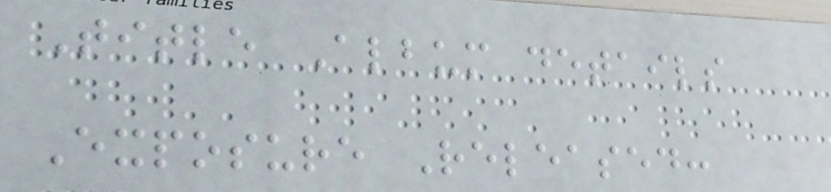Title Album details
Exposure Released:
